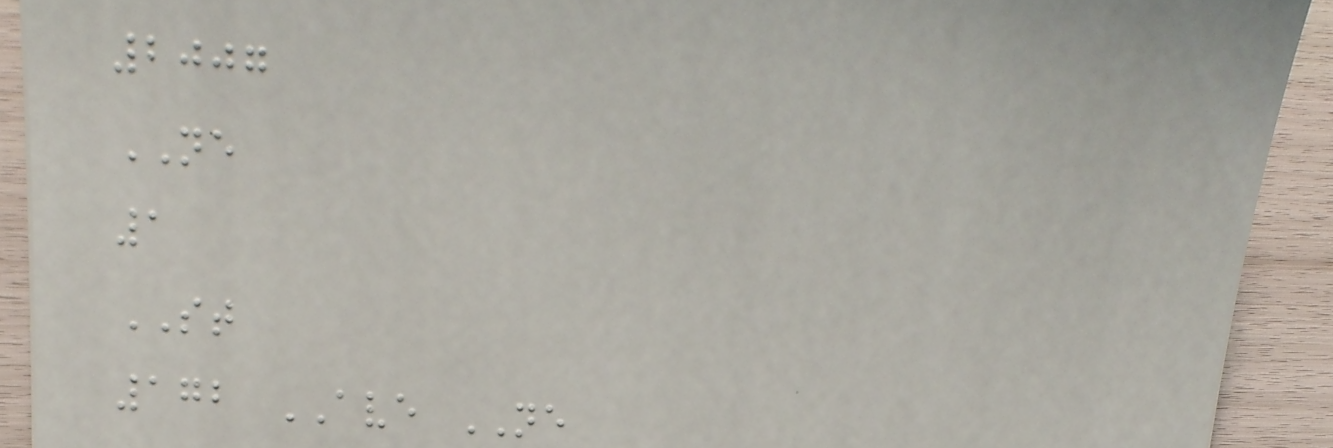2007
NE
1
ST
172 AVE NE
